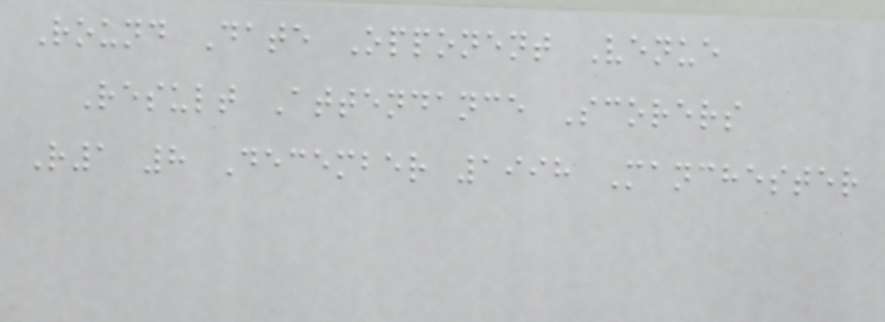Round Date Opponent Venue
Result Attendance Scorers
R1 8 December 1998 Manchester
